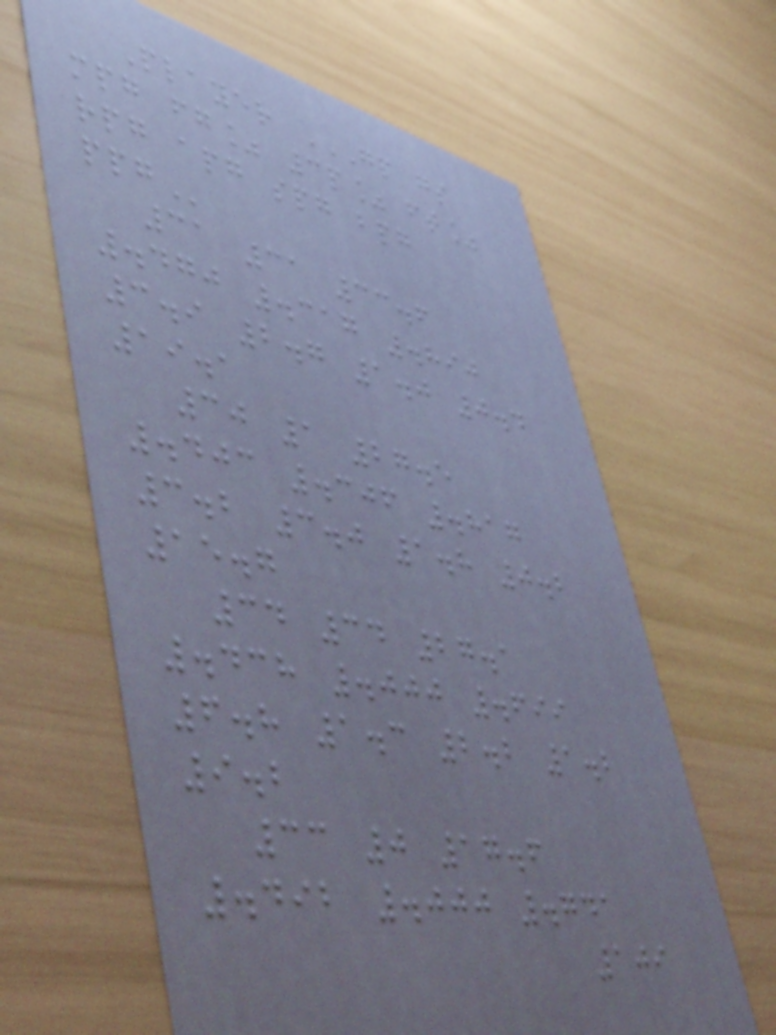Player GP GS
MPG FG% 3P% FT%
RPG APG SPG BPG
PPG
31 31 33.6
.470 .317 .890
3.9 2.7 1.0 0.4
19.1
30 1 27.5
.403 .306 .817
3.2 3.0 1.8 0.2
15.7
34 34 27.1
.438 .000 .699
6.8 1.3 2.2 1.2
9.2
33 0 17.6
.492 .000 .741
109
